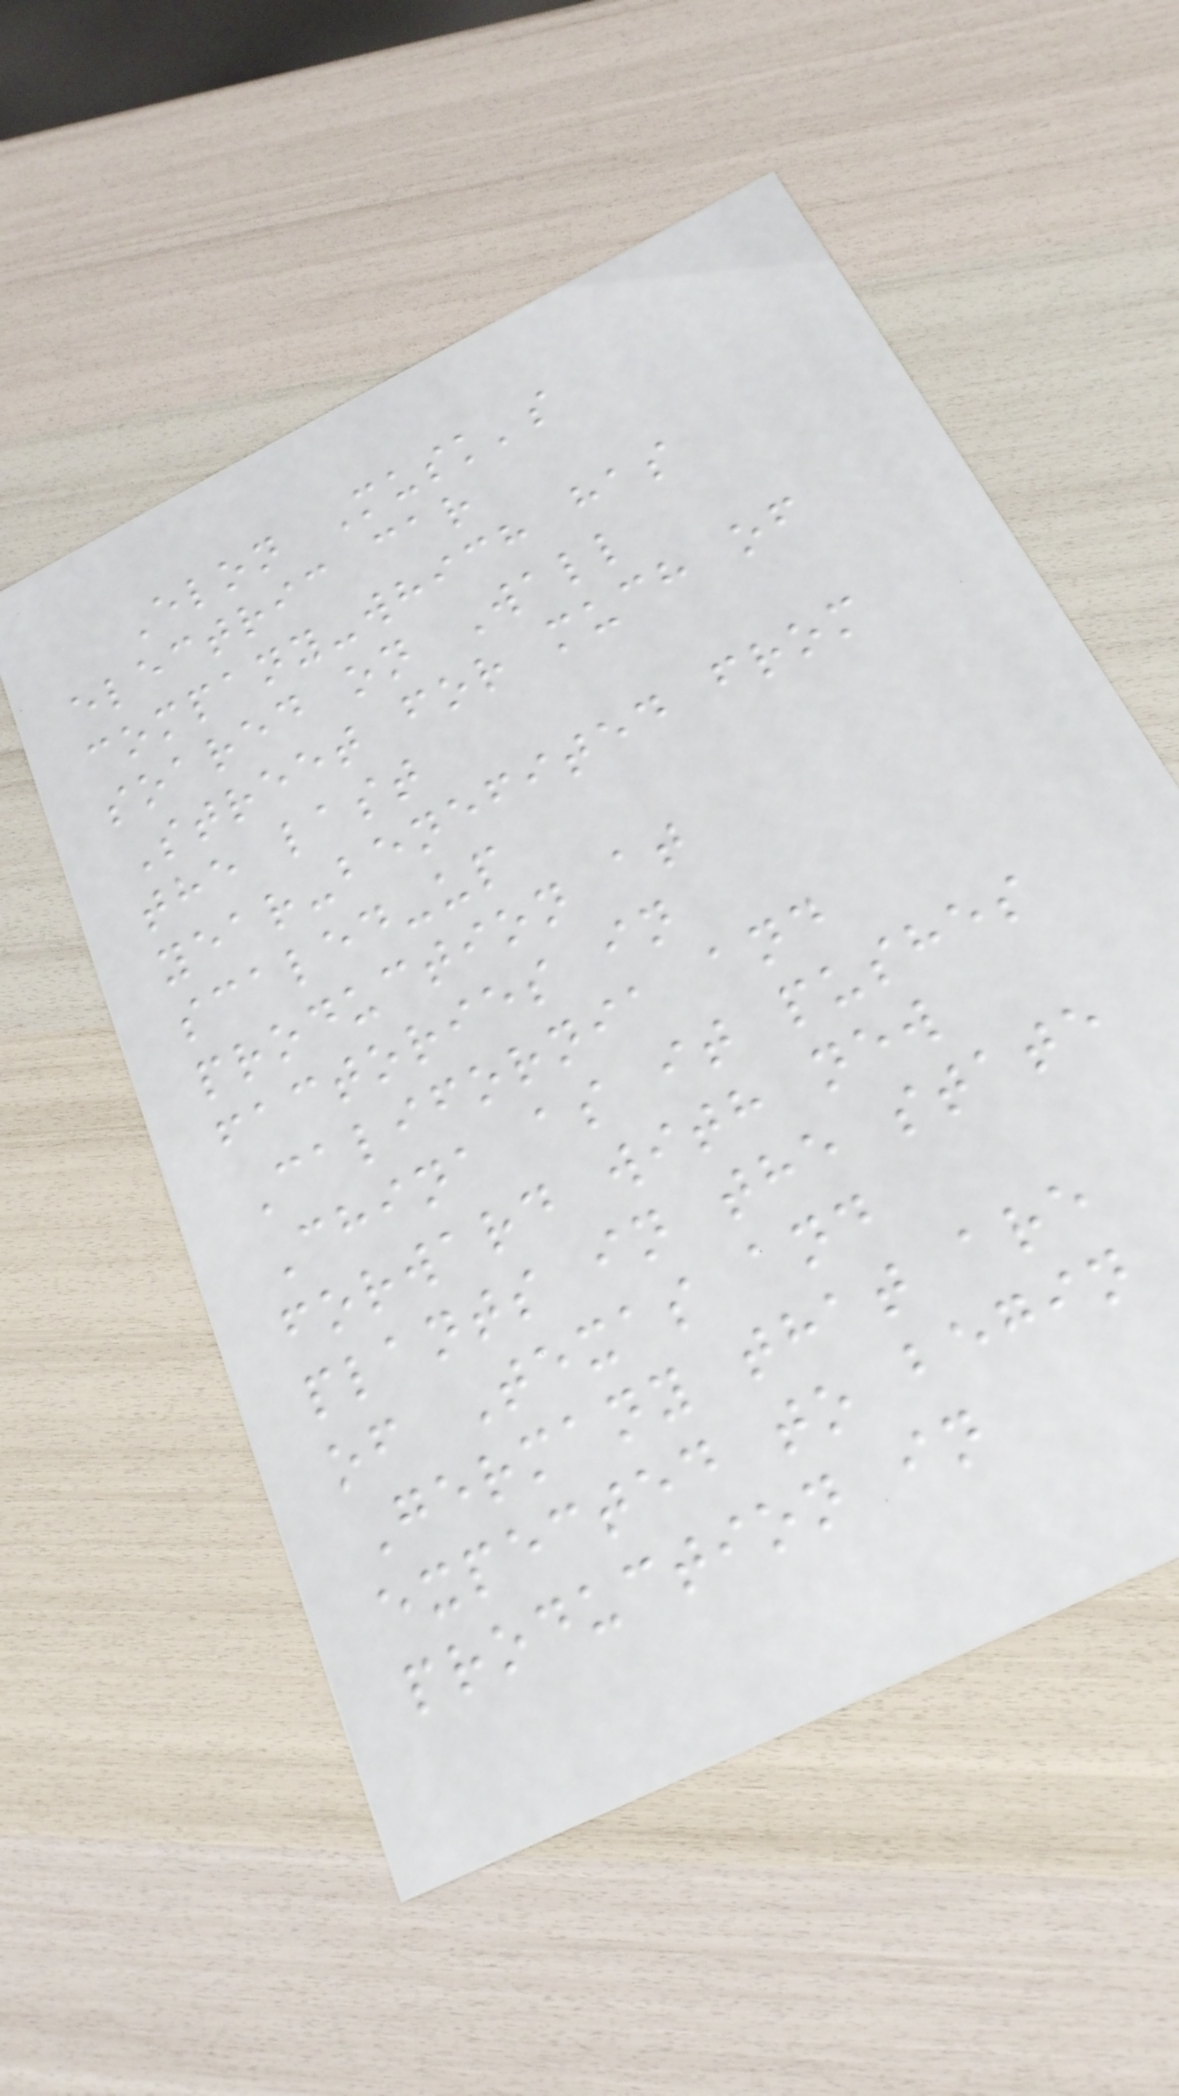Elon Musk's
electric car
company-which has
soared on Wall
Street for much of
the last
year-benefited from
scaled-up
production at
factories in
California and
China as it pushes
forward with new
plants in the state
of Texas and
Germany that are
expected to begin
production in
